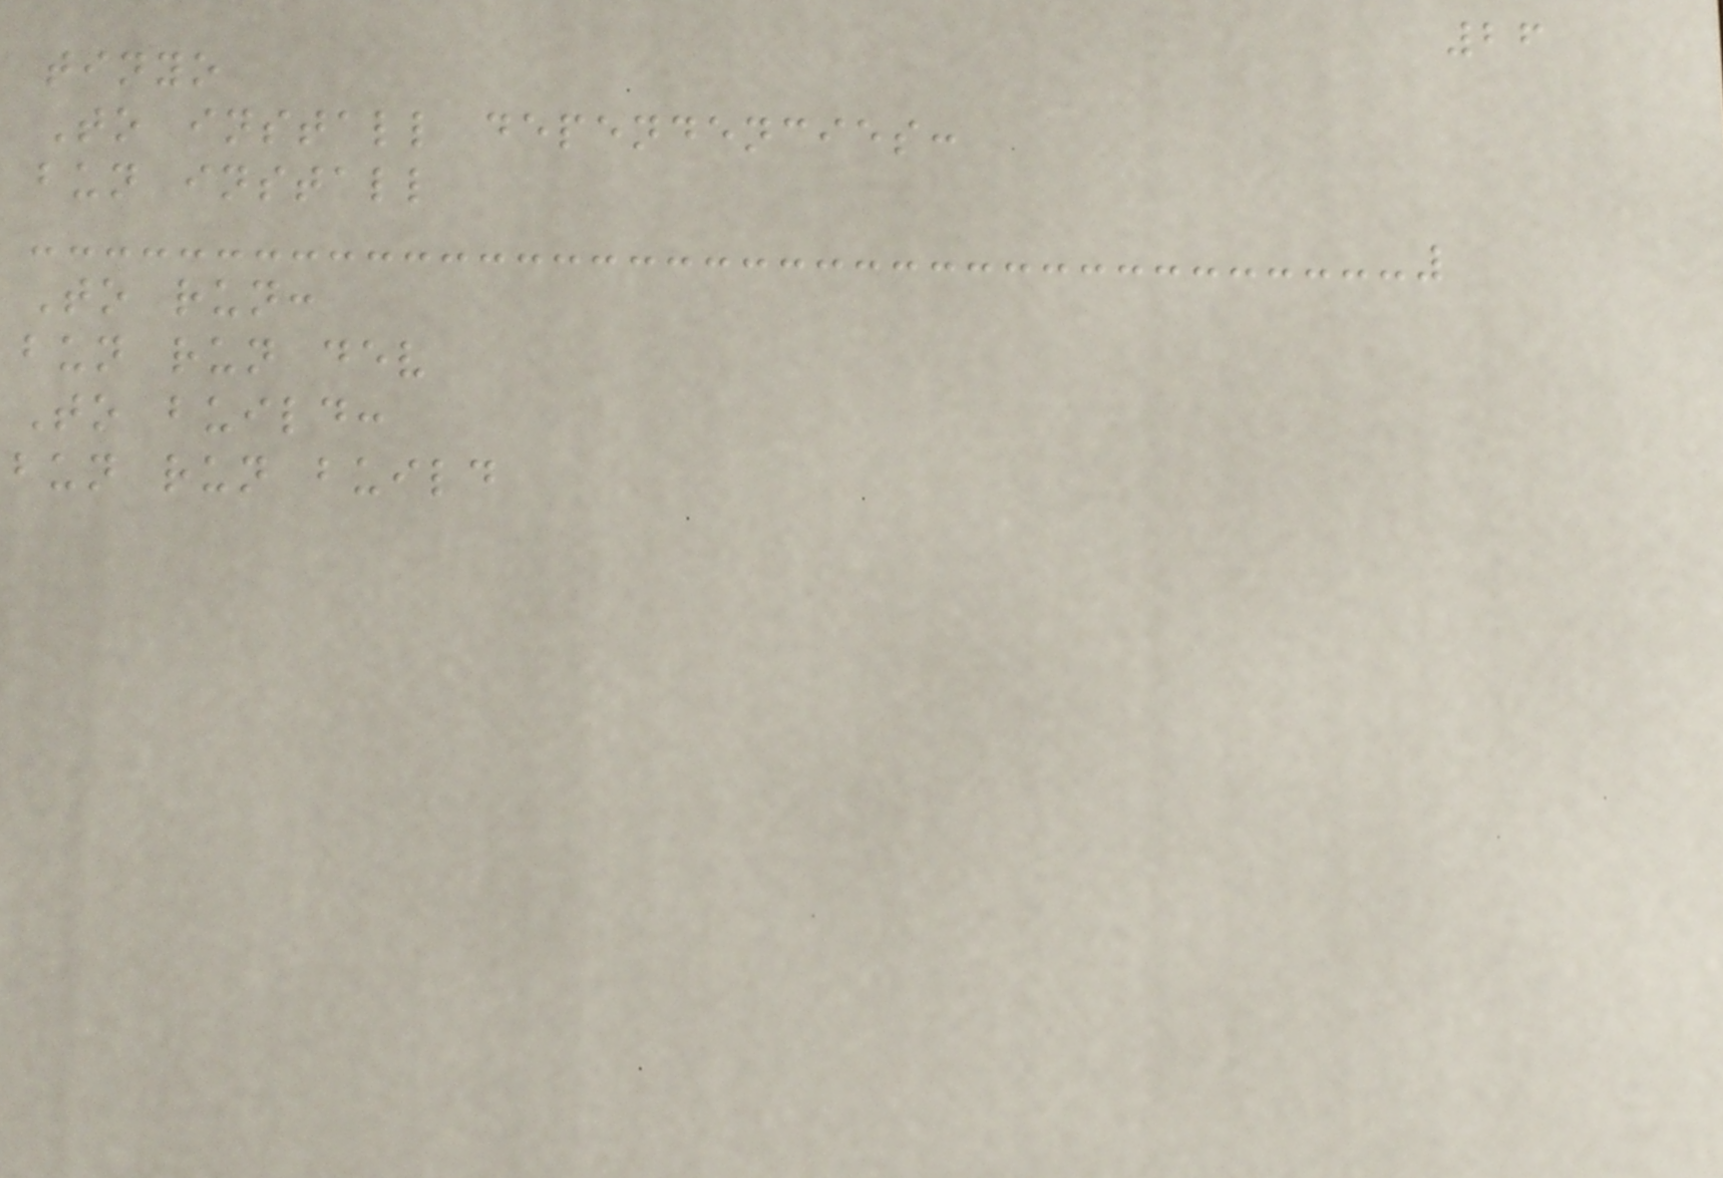26
tinyo
To install dependencies:
bun install
To run:
bun run dev
To build:
bun run build
